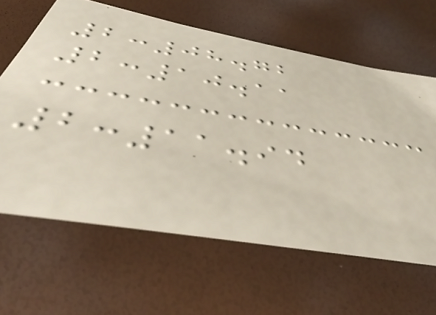2:08.72
2:10.11
2:11.94
